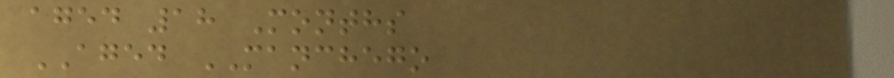aged 18 Months
AGED MANCHEGO
